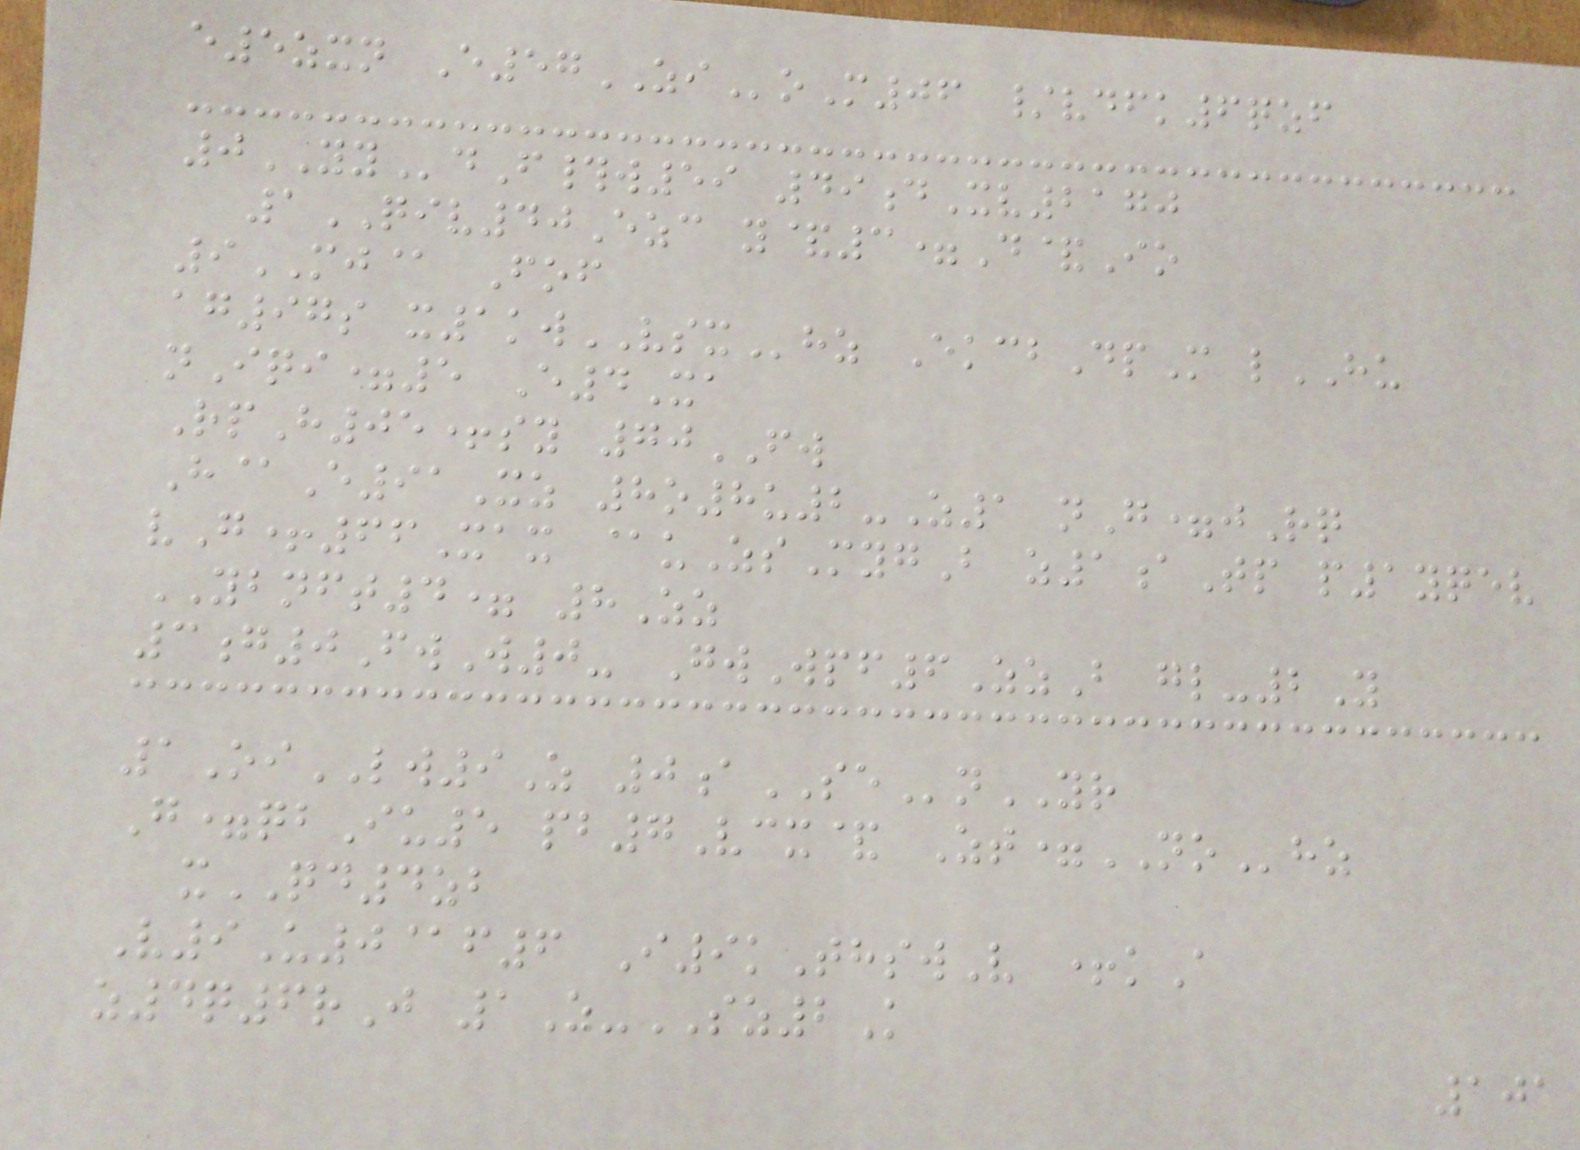e5zxn E57ZIoM06 /vdfk6qzf
0YYdF#w59 49dXv2170
1QIV40Ezc y&3=D&Io
9MJ@ Fof
ag97s x1kwVSXhz EkcbDpM lHU
nIqi=5 E4Xa
RpH05+sy 70FW
H@E91Xz 8o8u2-Z1 nG=jRq
vG+66Xax @uZsMygB z1aTp p1yqev
YBNFT4= 8Zz
3g0FwW0- GwWpf6ZzB gl-2Y
1OiLW9Z 0aSEnYR
G=qbIu5 pb7Vcx& Zt=NOhz
xQD4zb
V9U0@f6 I9kThswV +kA
z4q6rJ 1Z-SZ2K
101
